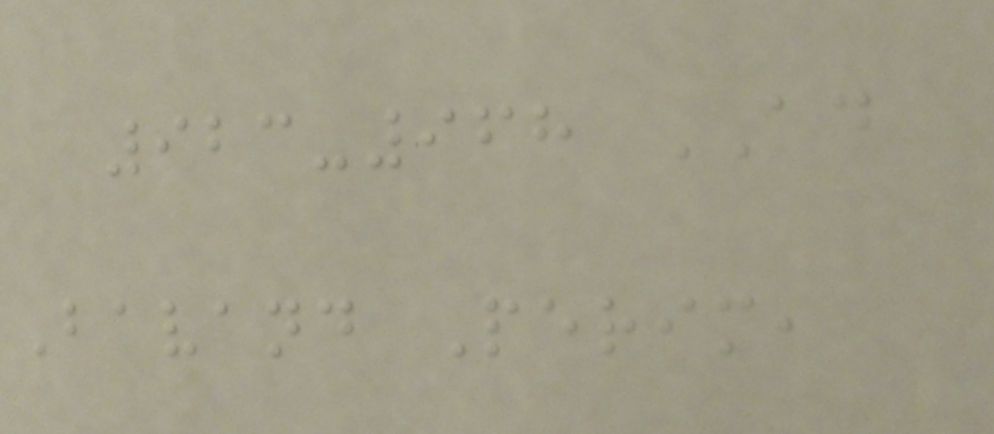923-968 AD
Bavand Perim,
